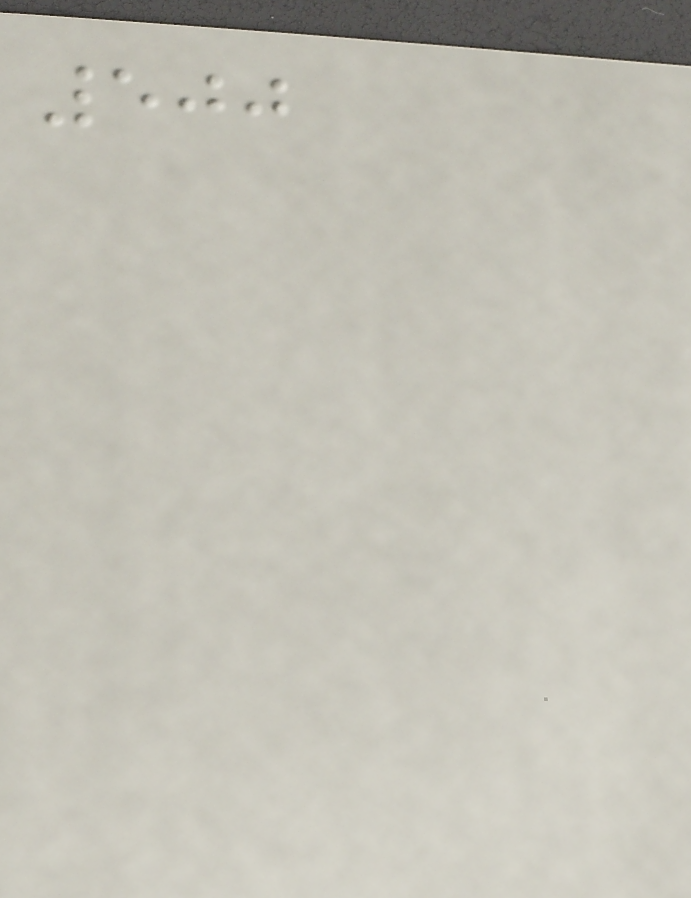500
